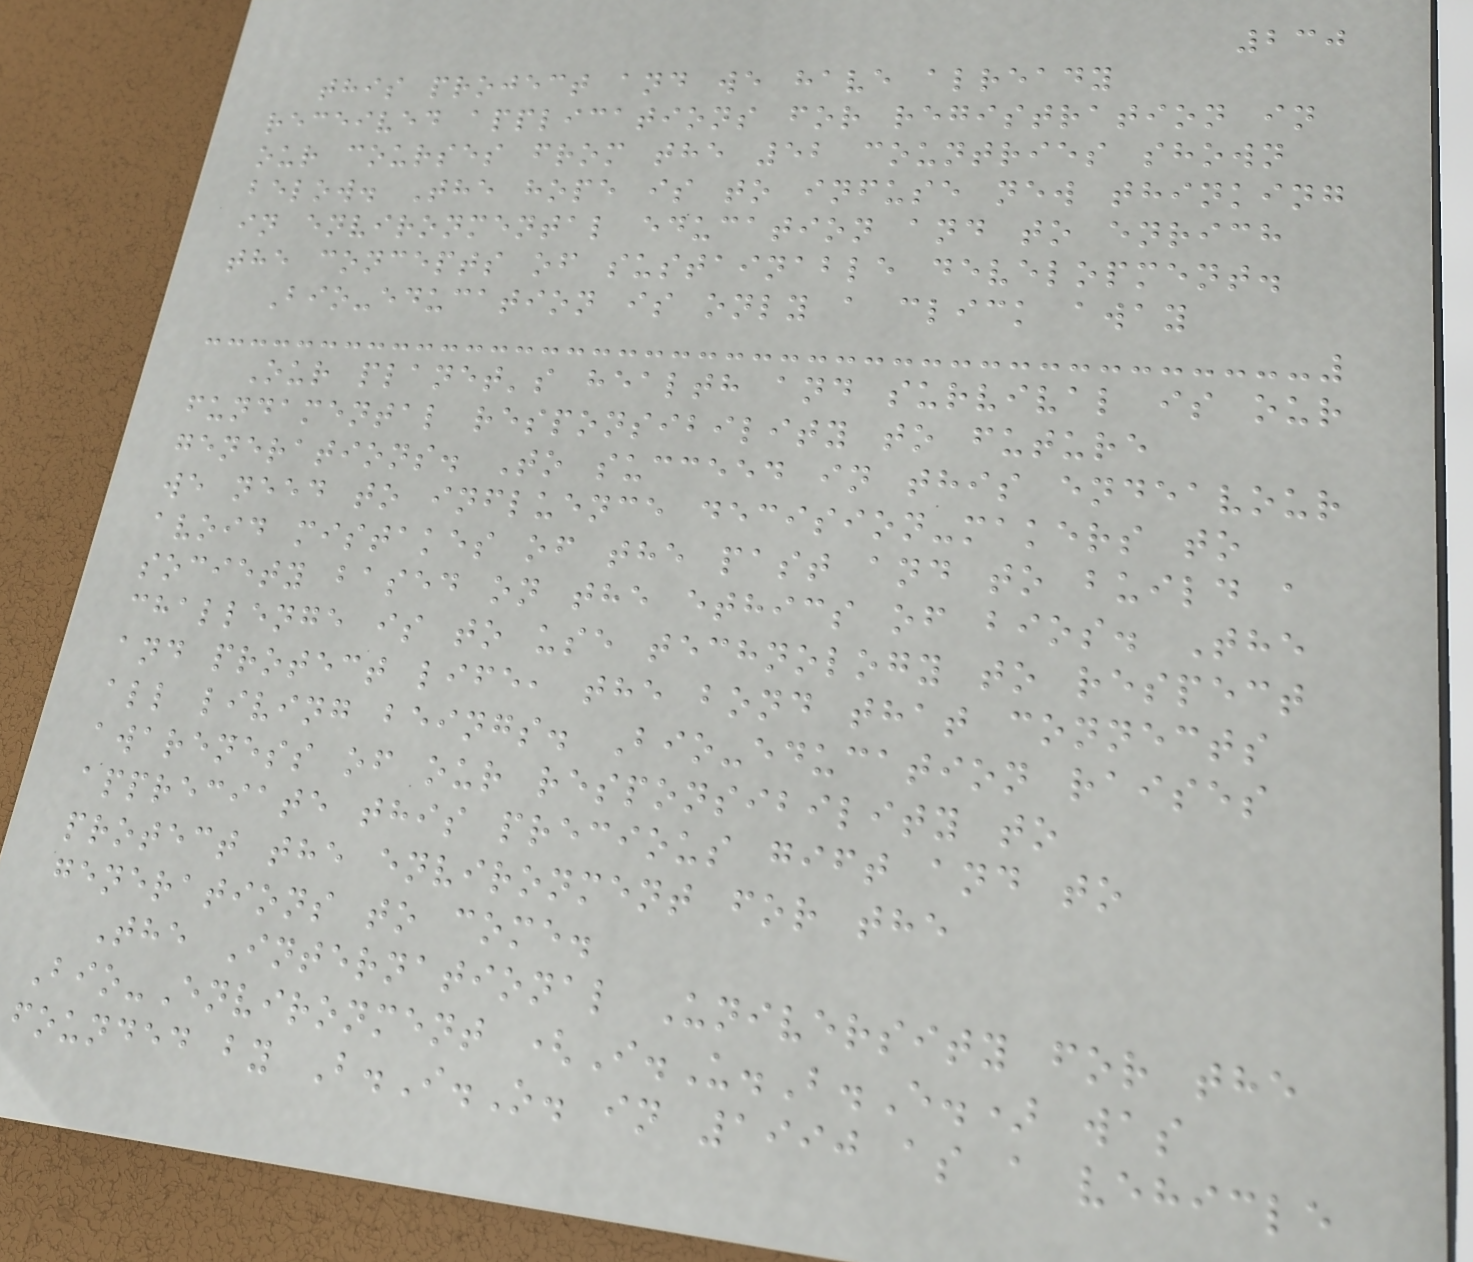230
this project and we have already
received applications for registration in
our courses from the 52 countries shown
below. The hope is to infuse new thinking
in environmental education and to enrich
the concepts of sustainable development.
Bio-education is only a click away
Our planet's health and survival is our
fundamental responsibility to future
generations. To succeed in this endeavour
we need to influence decision-makers to
avoid mistakes of the past and to build a
society based on the ethics of bios. The
challenge is to use technology to respect
and protect life, the bond that connects
all living beings. Bio-education raises
awareness of our responsibility to
appreciate this precious gift and to
protect the environment for the
generations to come.
The International University for the
Bio-Environment (I.U.B.E.) was
founded by B.I.O. in 1990 as a vehicle
